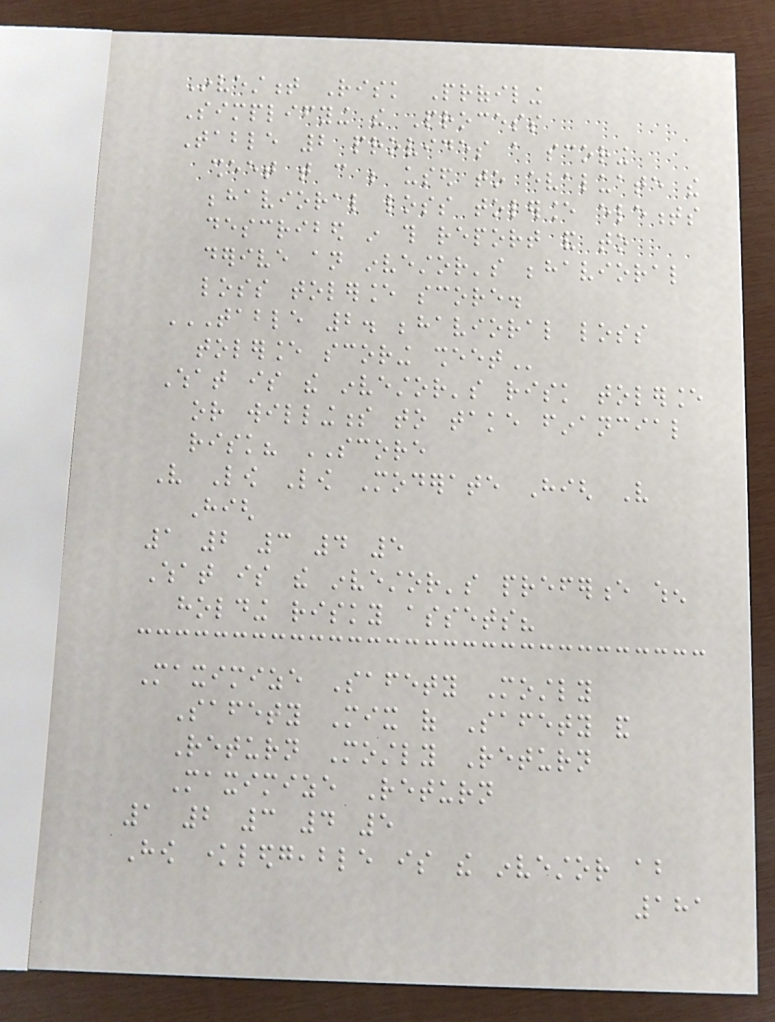Investment Risk Profiling
Simplifying the Process
Table 2 provides a scoring
sheet that can be used to evaluate the
behavioral loss tolerance elements
described in this report and to
derive an investor's behavioral
loss tolerance score.
TABLE 2. BEHAVIORAL LOSS
TOLERANCE SCORING SHEET
What is the investor's risk tolerance
or willingness to take financial
risk? SCORE
Very Low Low Moderate High Very
High
1 2 3 4 5
What is the investor's preference when
holding risky assets?
Maximize Safety Mostly
Safety Mix of Safety and
Return Mostly Return
Maximize Return
1 2 3 4 5
How knowledgeable is the investor about
181
